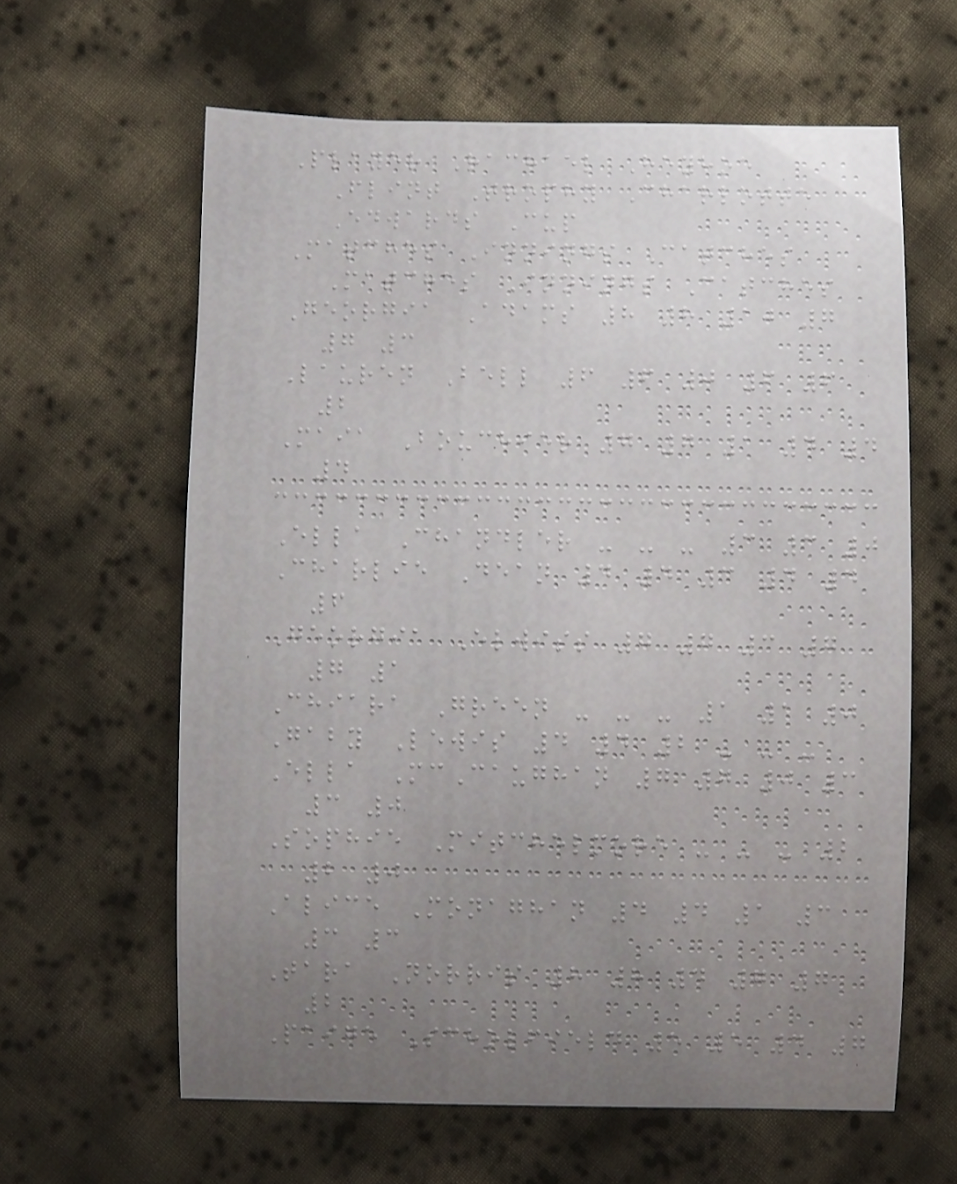Player Rachael Heyhoe
Flint Trophy Charlotte
Edwards Cup
Matches Innings Catches
Matches Innings Catches
Georgia Adams 8 8 10 7
7 3
Lauren Bell 6 6 0 6 6
2
Maia Bouchier 7 7 1 4 4
4
Ella Chandler - - - 3 3 0
Charlie Dean 4 4 3 4 4
6
Georgia Elwiss 7 7 3 7
7 1
Chiara Green - - - 1 1 0
Gaby Lewis 4 4 2 - - -
Ella McCaughan 7 7 0 3
3 0
Sophie Mitchelmore - - - 2
2 0
Alice Monaghan 4 4 1 3
3 3
Tara Norris 8 8 4 7 7
2
Paige Scholfield 5 5 4 7
